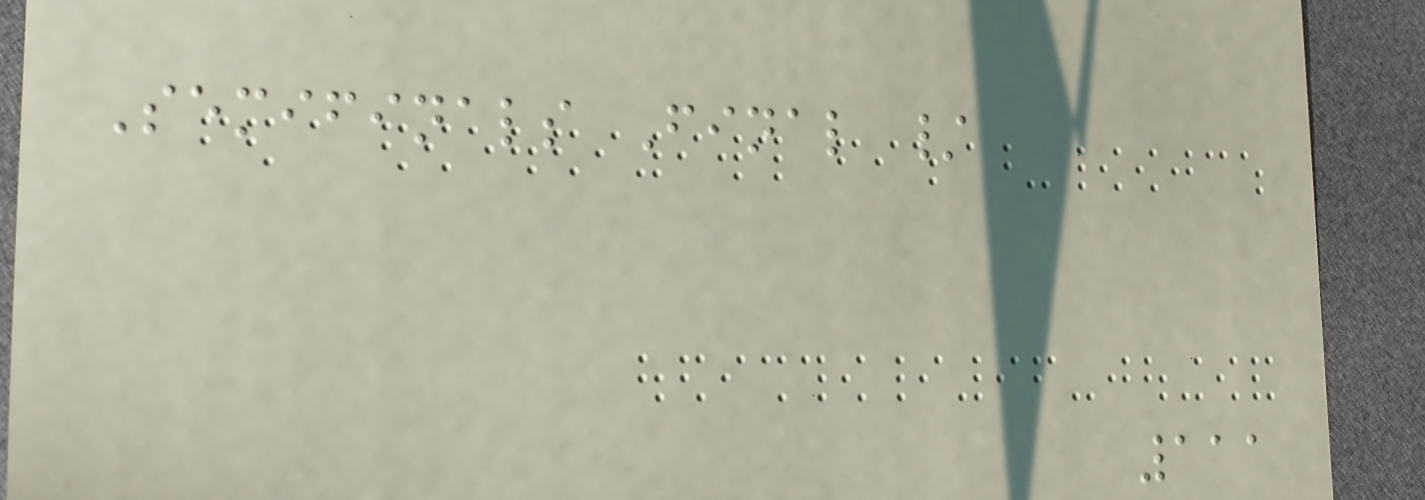Semifinals Final /
111
